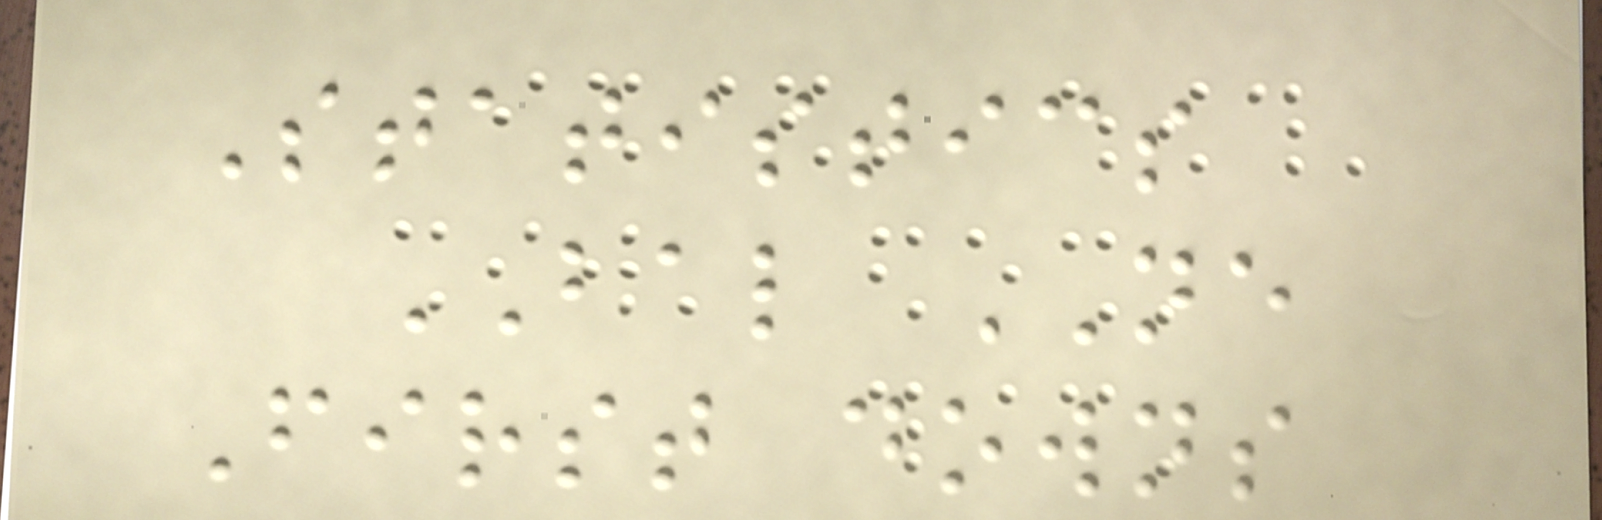Statistics
BAL NE
First downs
